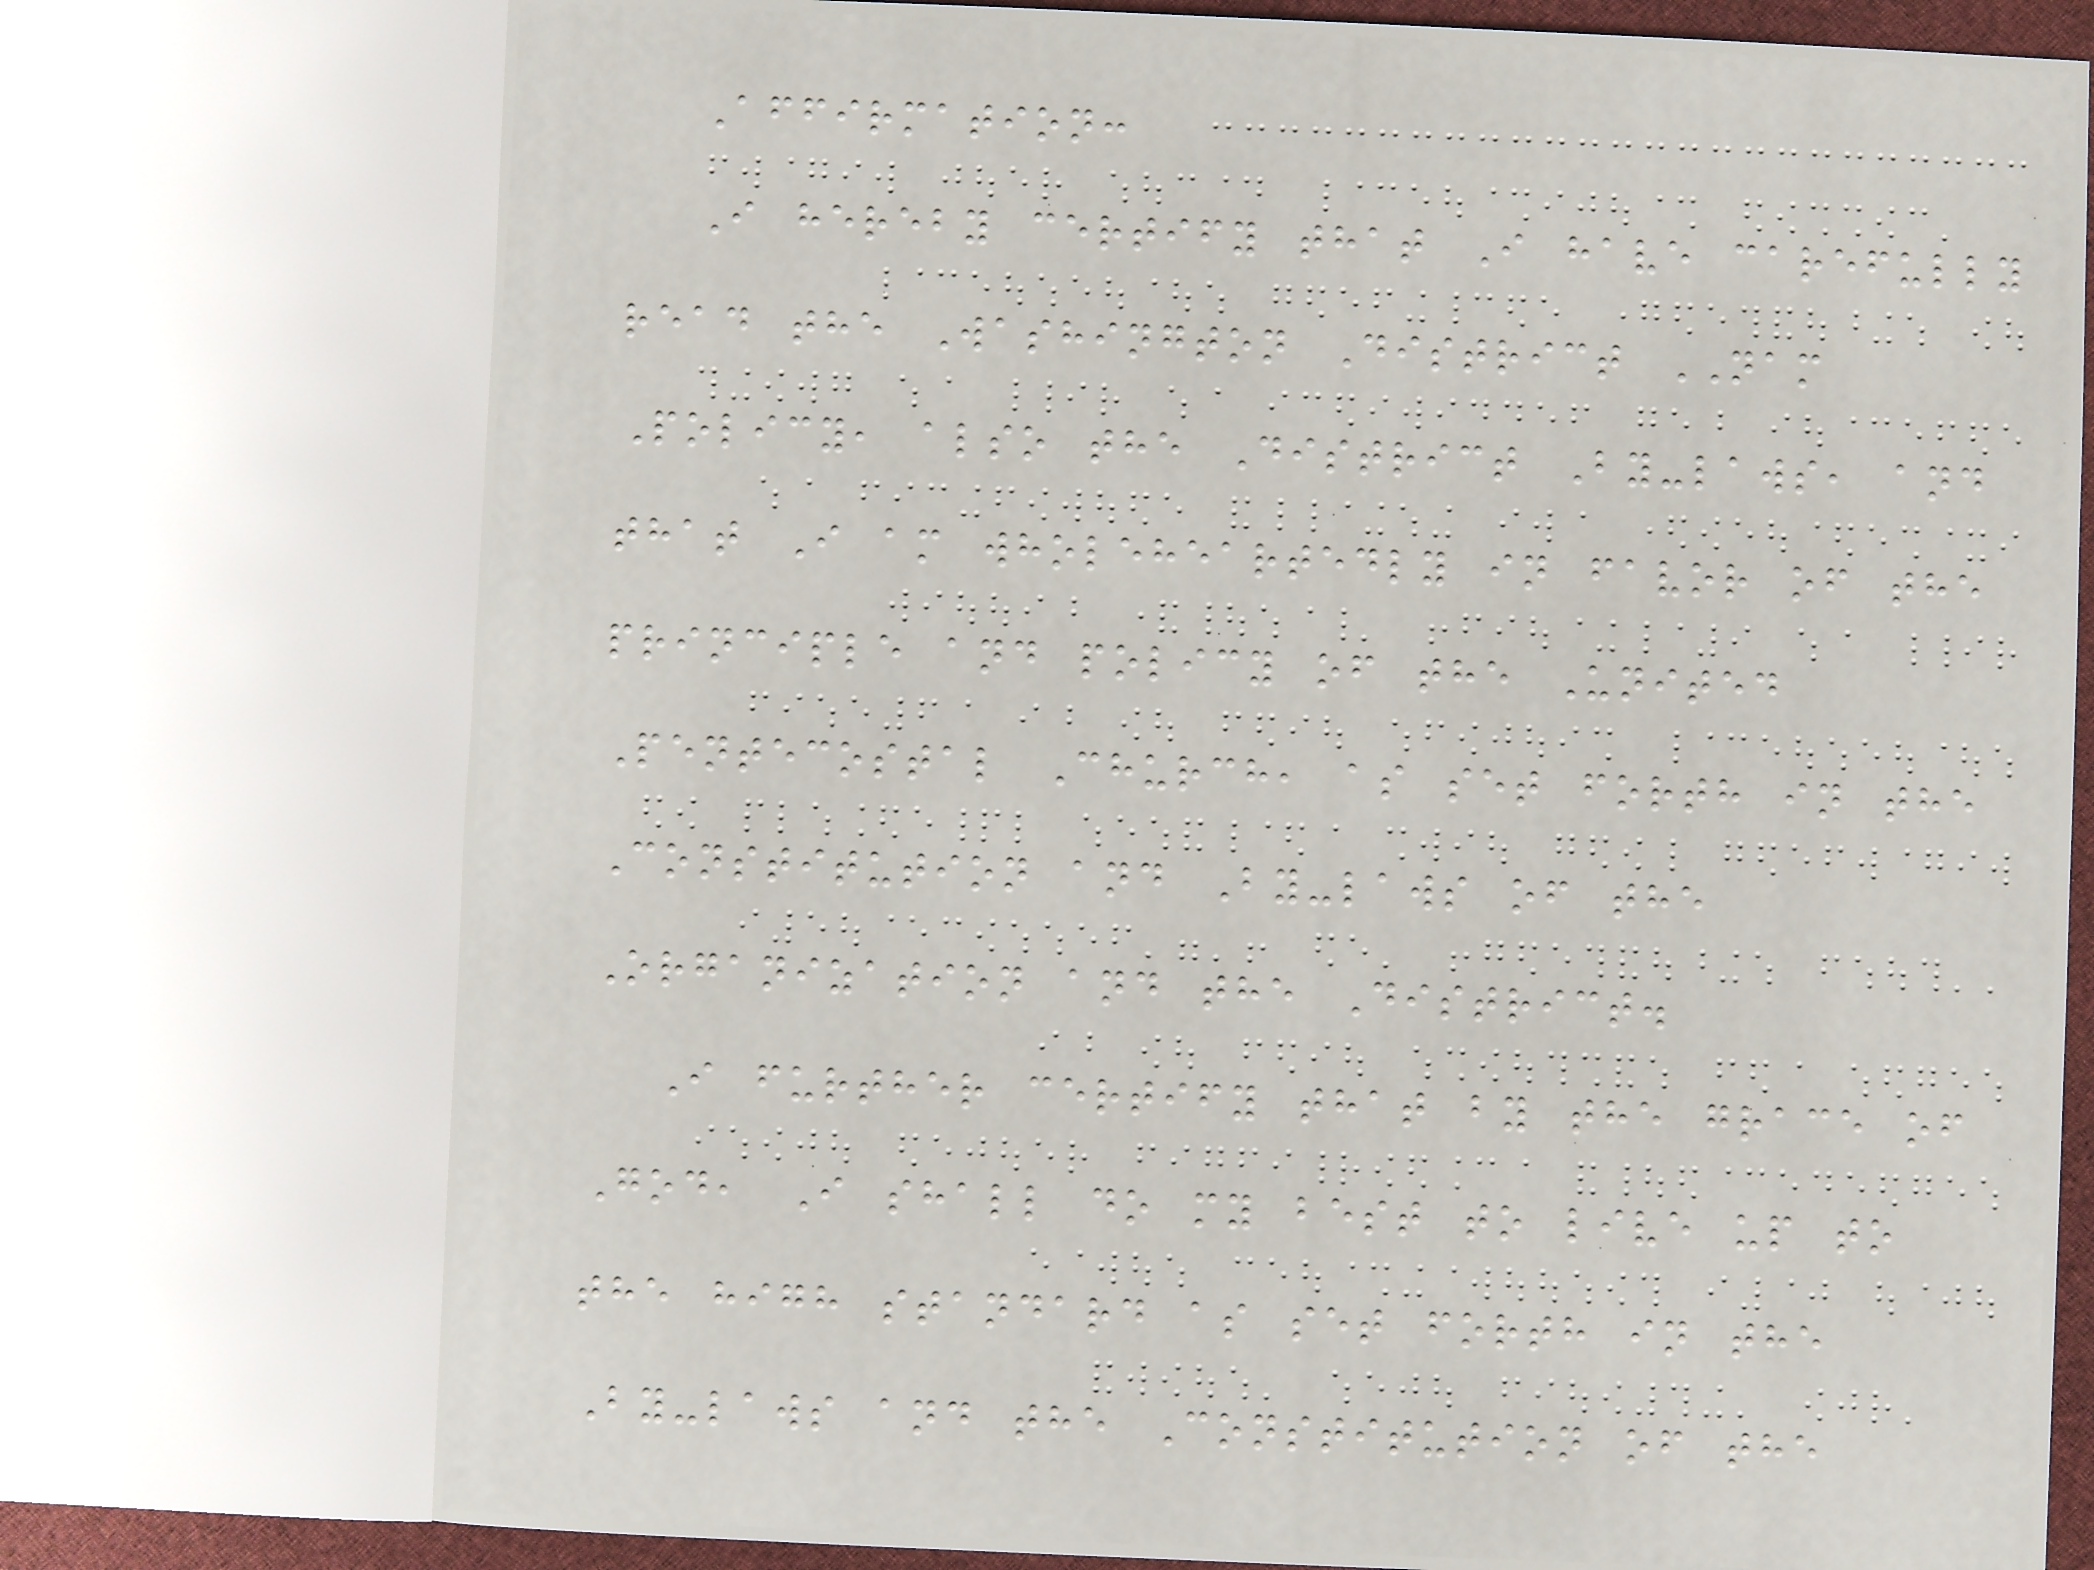Affirmation:
I hereby certify that I have carefully
read the Washington District NAM
Policy, also the District By-laws, and
that I am wholeheartedly in favor of the
principle and policy of the United
Pentecostal Church, as set forth in the
Constitution and By-laws of the
Organization and the District.
I further certify that by the grace of
God, I shall do my best to live up to
the high standard as set forth in the
By-laws and the Constitution of the
